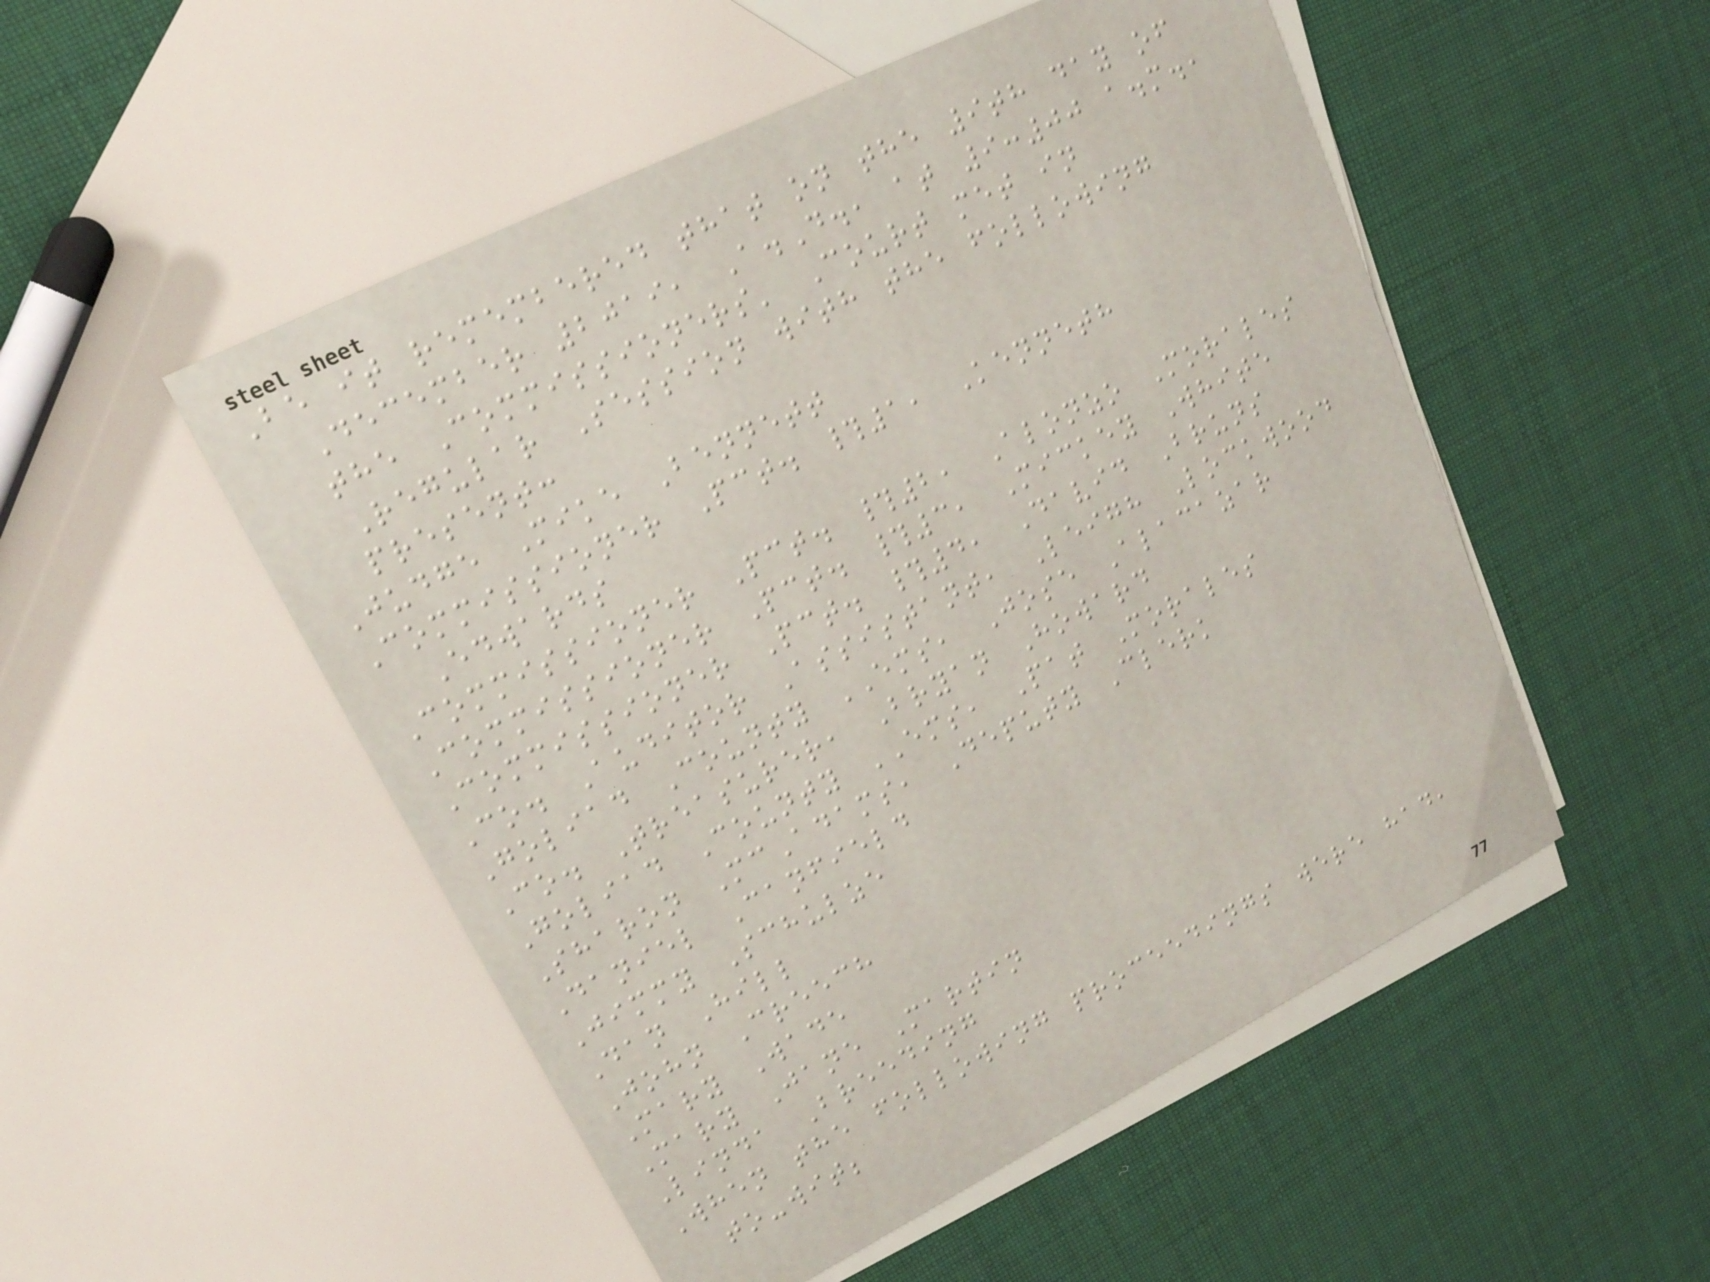Be it remembered that on the 9th day of
December 2019, A.D., at 9:00 a.m.,
the Commissioners' Court met in
Regular Session with the following
present:
Judge Mike Bennett
Commissioner Pct. #1, Kenneth
Edwards
Commissioner Pct. #2, Alonzo Morales
Commissioner Pct. #3, Mickey White
Commissioner Pct. #4, David Bruns
Co. Auditor Assistant, Leigh Lockwood
Goliad County EMS, Jose Alacazar
Co. Treasurer, Bryan Howard
Goliad County EMS, Pat Morales
Sharon McAdams, Deputy Clerk
Daniel Canfield
Jimmy Schulze
Dan Hill
John Creech
Mary Wade
Mary Jane Martin
Linda Breeding
When the following proceedings were had,
to-wit;
